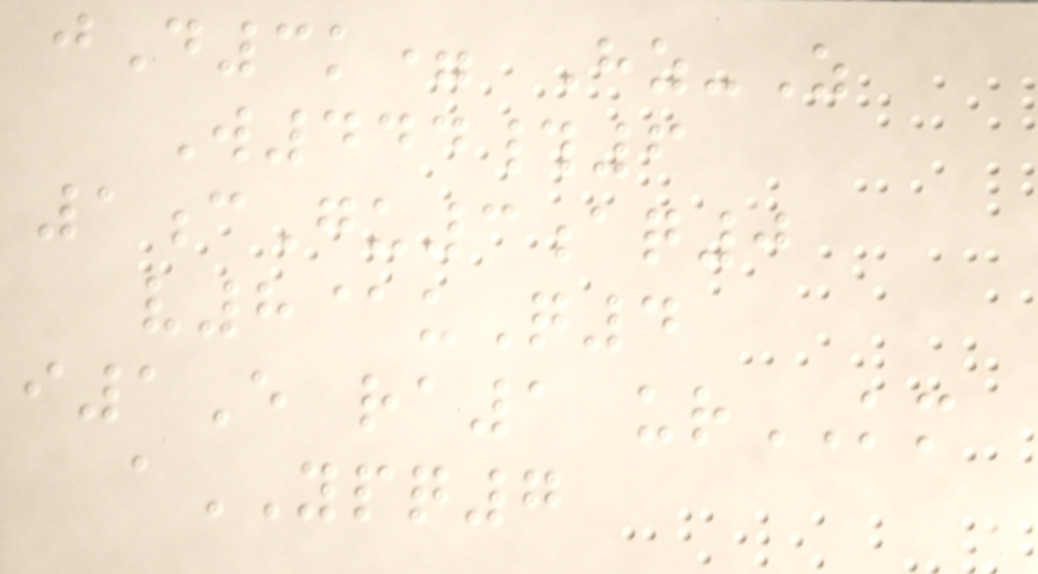jD3k= Hz-Z
W444#6
1cGu3aq0
v8@uQ4
i1E ra1 urKM
aYPQ7
